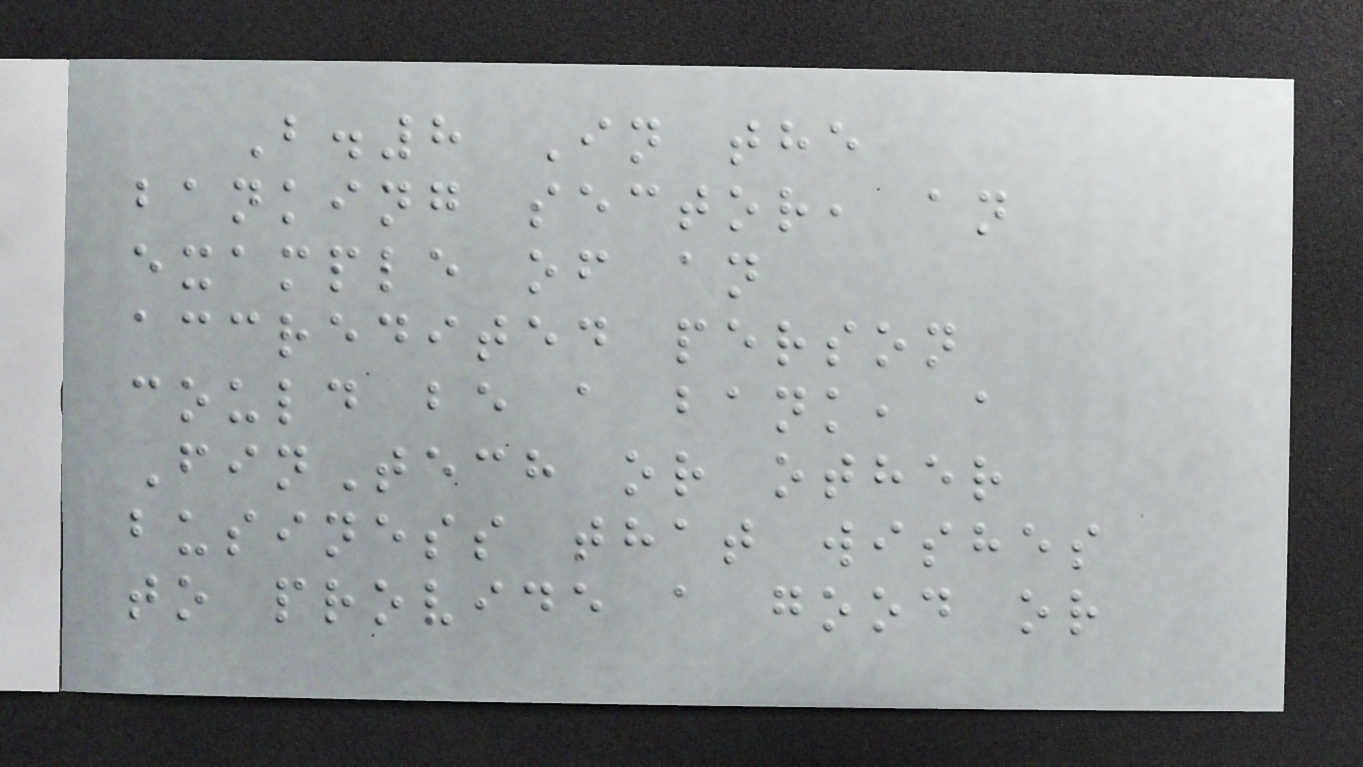B.8 In the
banking sector, an
example of an
accredited person
could be a bank, a
FinTech or other
business that wishes
to provide a good or
